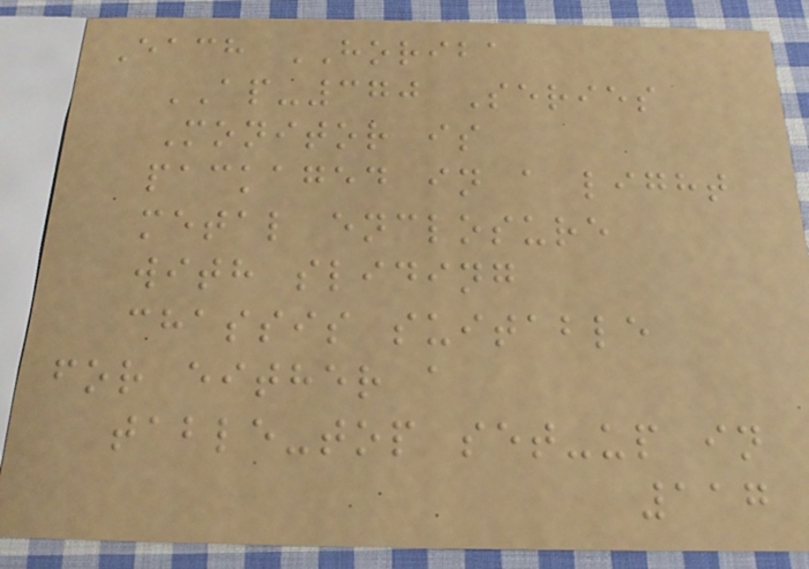Each HORIBA
AP-370 Series
Monitor is
packaged in a light
metal enclosure
with sliding
chassis suitable
for either a
table-top set-up in
117
